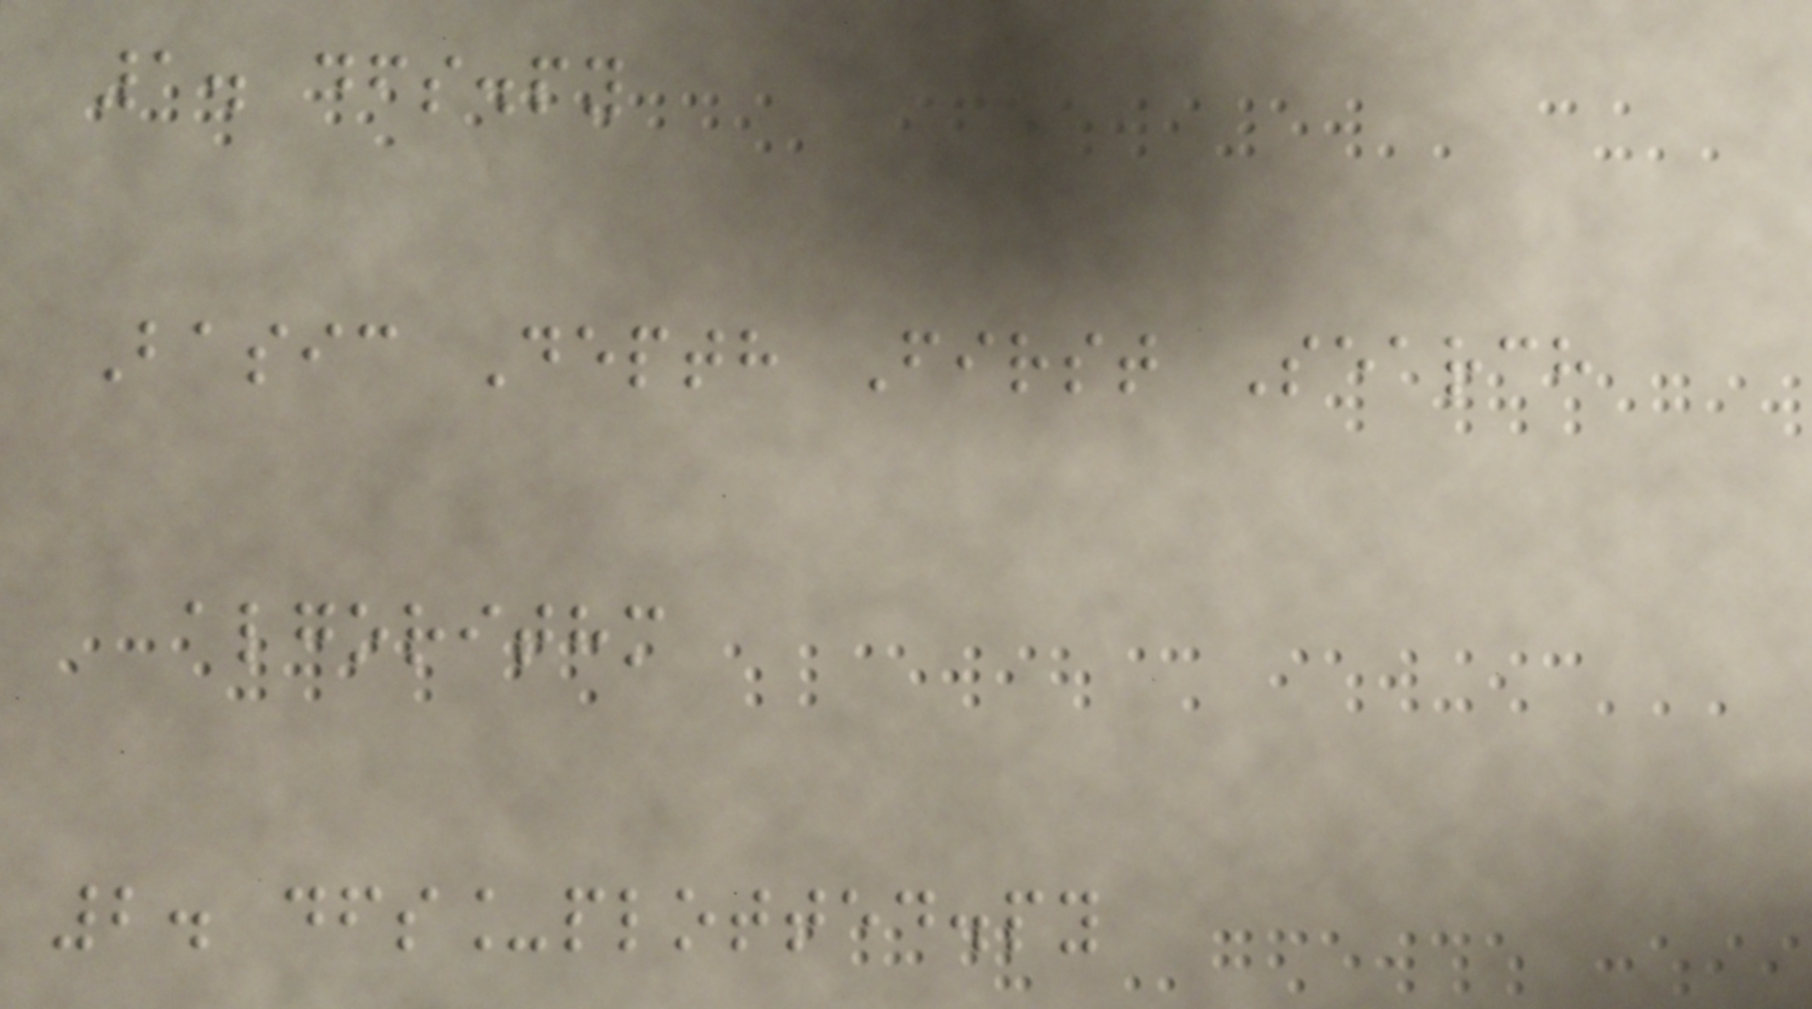1. dfs.py
Basic Depth First Search
algorithm
2. dfs_plotted.py
